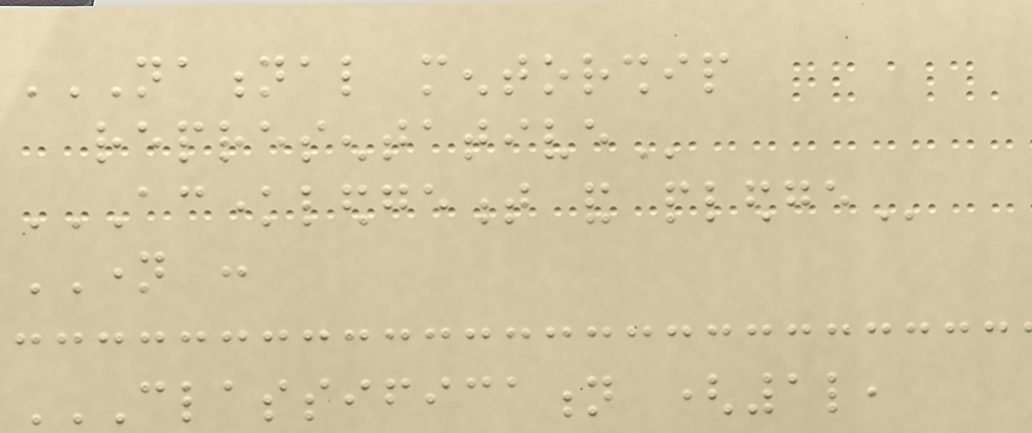NATIONAL MENTORSHIP
REPRESENTATIVE
ACKNOWLEDGEMENT AND PLEDGE
NAME :
CLASSIFICATION (1L,
